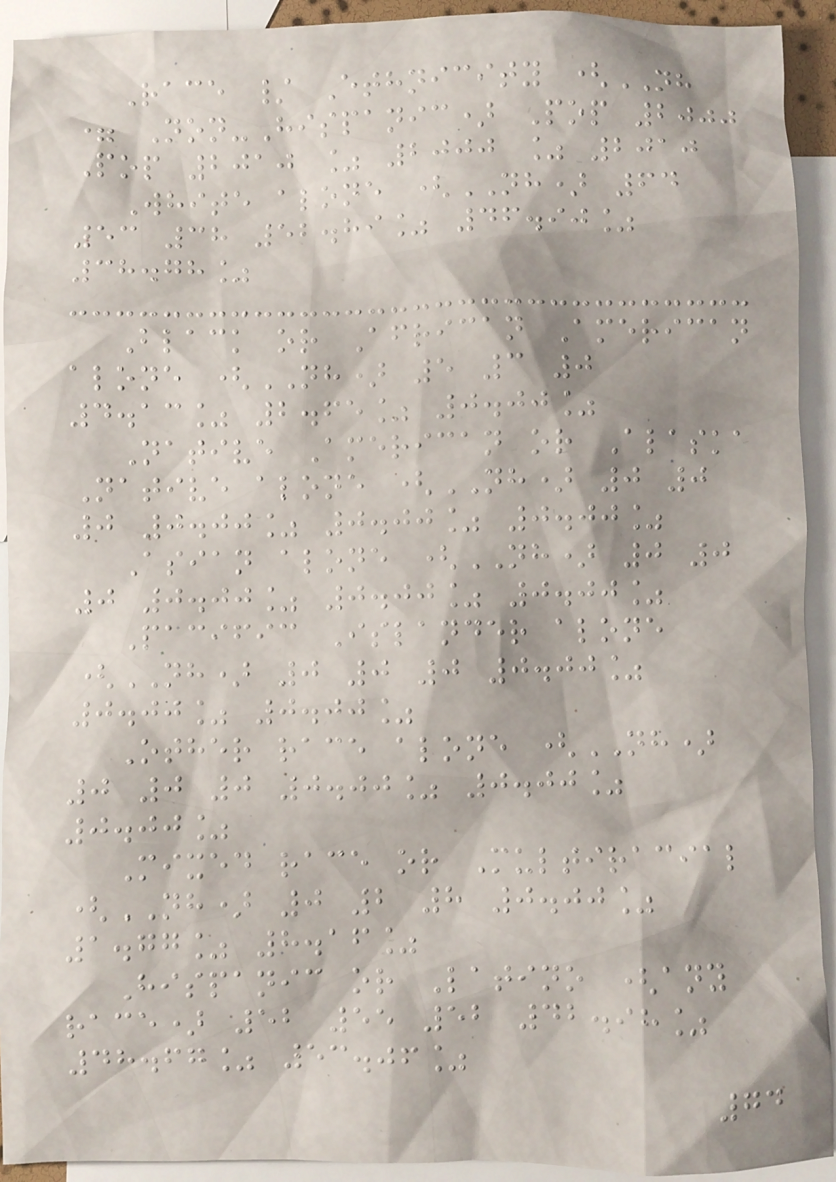Race / Ethnicity (NH
= Non-Hispanic) Pop 2000
Pop 2010 % 2000 % 2010
White alone (NH) 64
53 38 52.89% 46.90%
38.78%
Black or African American
alone (NH) 5 3 0
4.13% 2.65% 0.00%
Native American or Alaska
Native alone (NH) 0 0
0 0.00% 0.00% 0.00%
Asian alone (NH) 0 0
0 0.00% 0.00% 0.00%
Pacific Islander alone
(NH) 0 0 0 0.00%
0.00% 0.00%
Other race alone (NH)
0 0 0 0.00% 0.00%
0.00%
Mixed race or Multiracial
(NH) 0 2 8 0.00%
1.77% 8.16%
Hispanic or Latino (any
race) 52 55 52 42.98%
48.67% 53.06%
74
